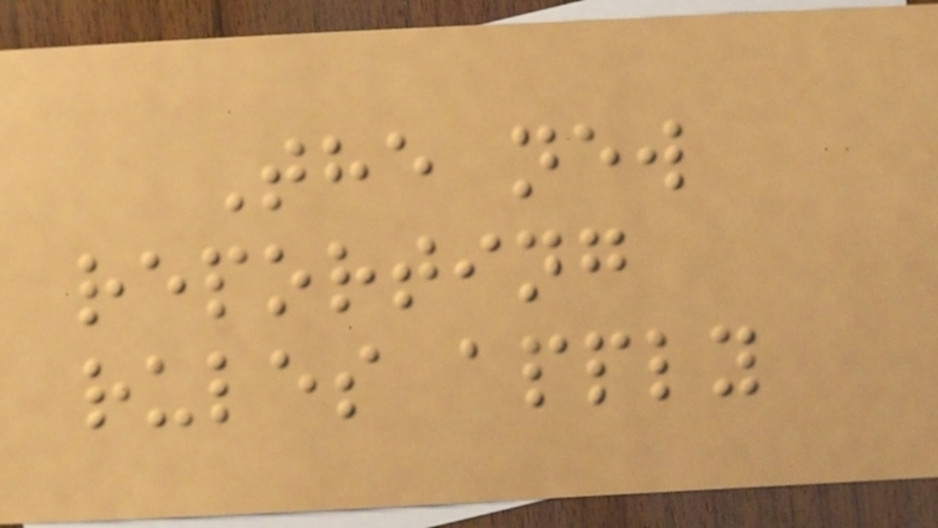The new
reporting
rules apply
